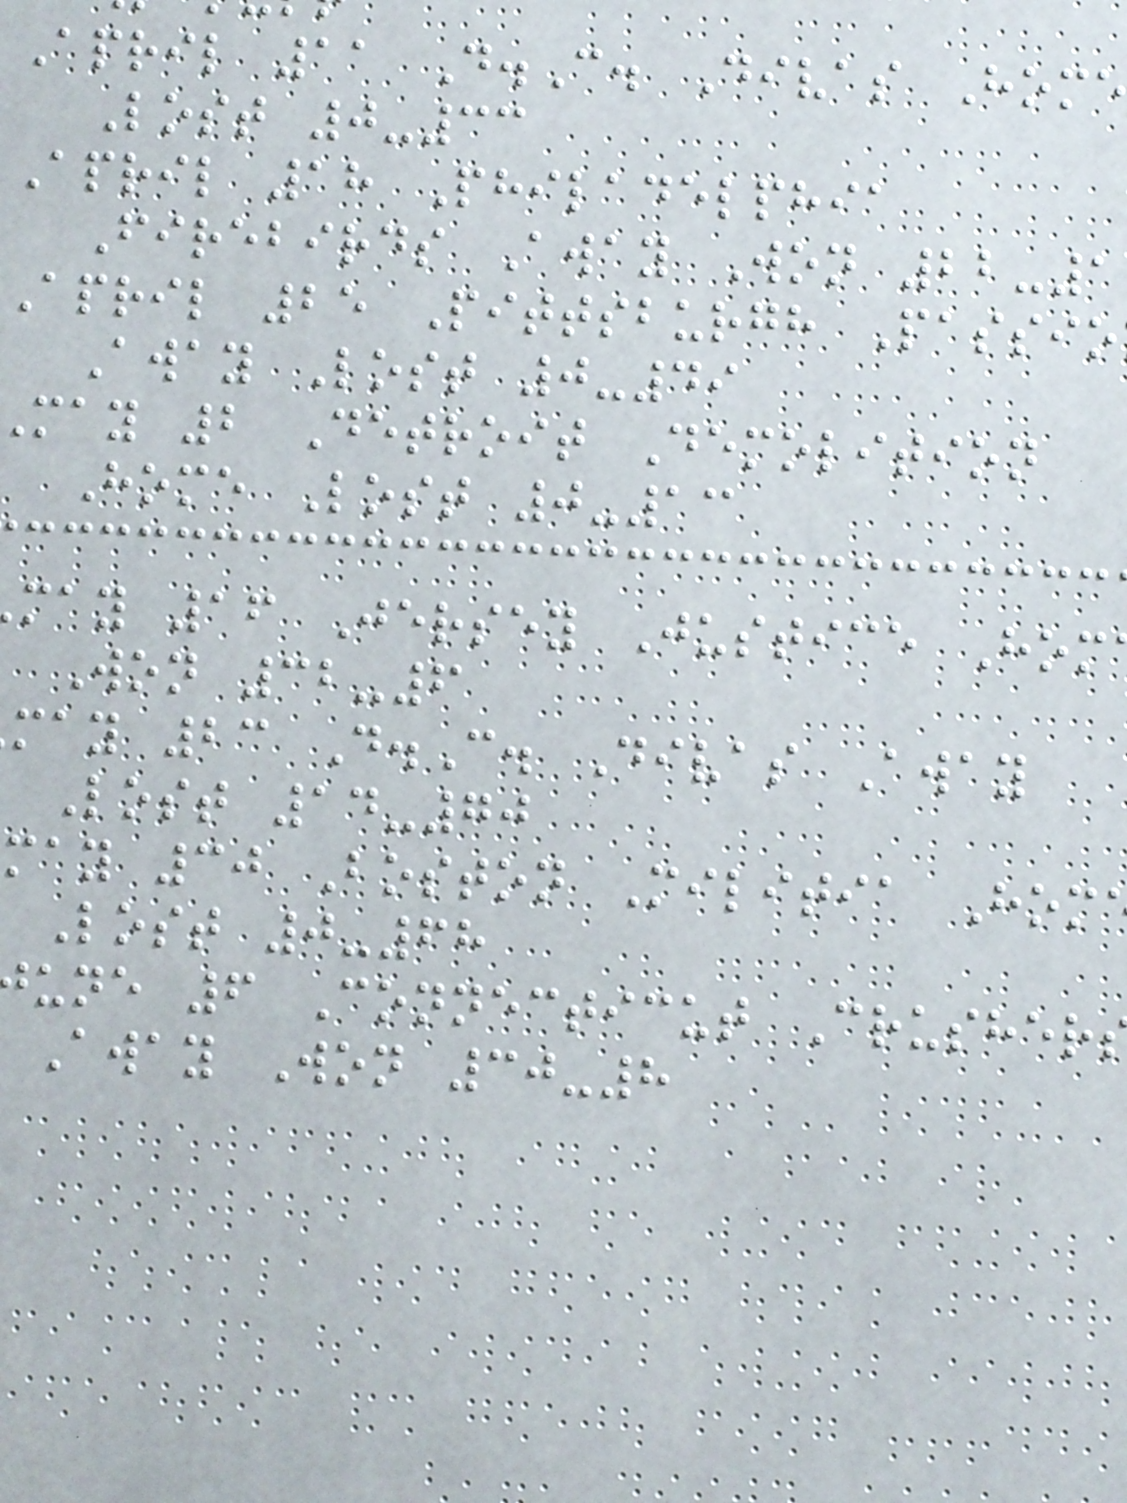April 11 D.C. Divas Home
Lost 0-33
April 18 Philadelphia
Firebirds Away Won 22-1
April 25 Pittsburgh Passio
Away Lost 0-49
may 2 Detroit Demolition
Home Lost 0-13
may 16 Jersey Justice Hom
Won 32-6
may 23 D.C. Divas Away
Lost 14-70
may 30 Boston Militia Hom
Lost 0-68
une 6 Connecticut Crusher
Away Won 30-8
